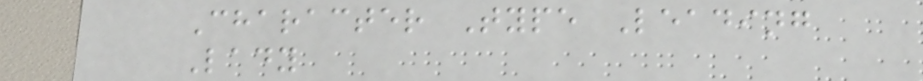Character Type Leading
Lady
